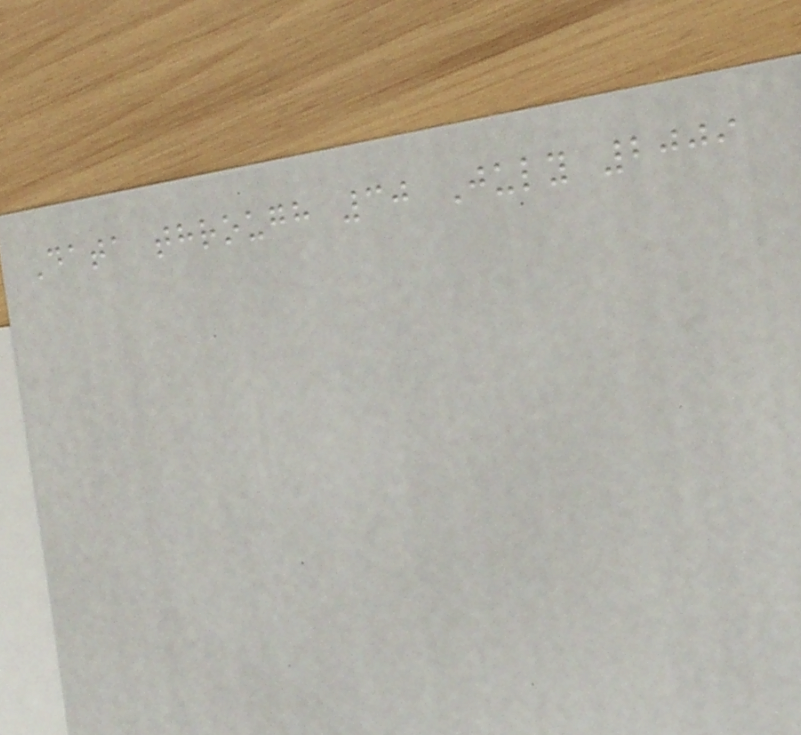Data through 30 July 2009
